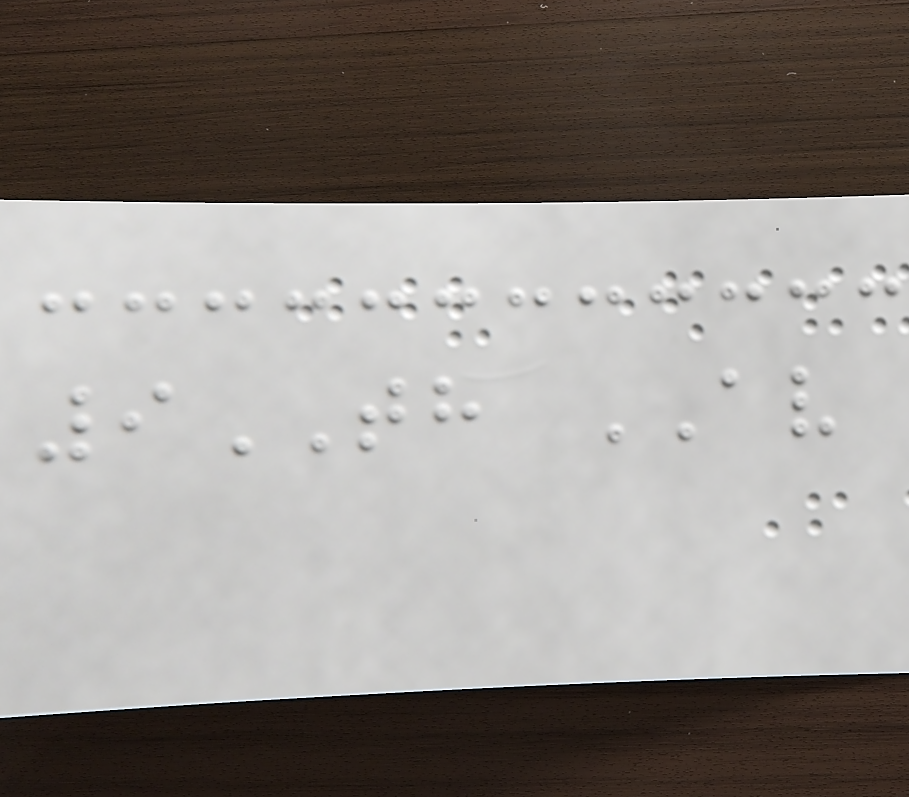9TH AV
